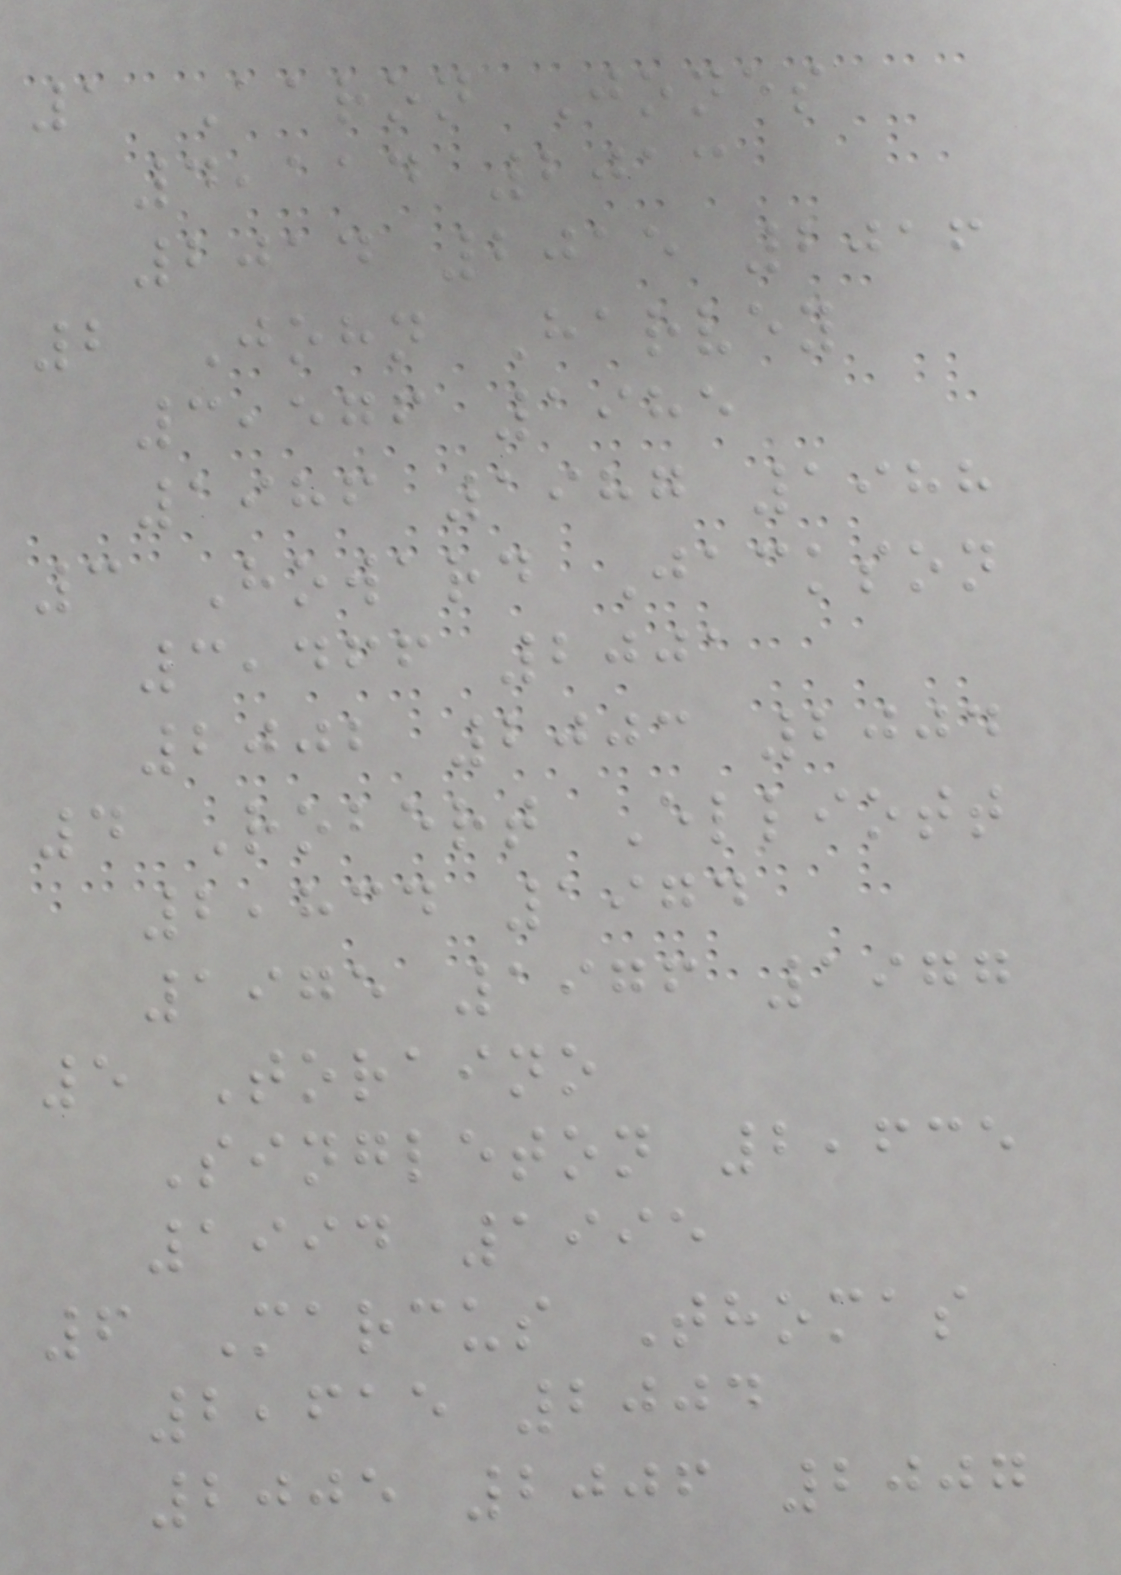1 Aaron Jones
4,114 2013
2014 2015 2016
2 John Harvey
3,576 1985
1986 1987 1988
3 Howard Jackson
3,466 2001
2002 2003 2004
4 Robert Elliott
2,834 1974
1975 1976 1977
5 Toraino
Singleton 2,635
1994 1995
6 Marcus Thomas
2,615 2004
2005 2006 2007
